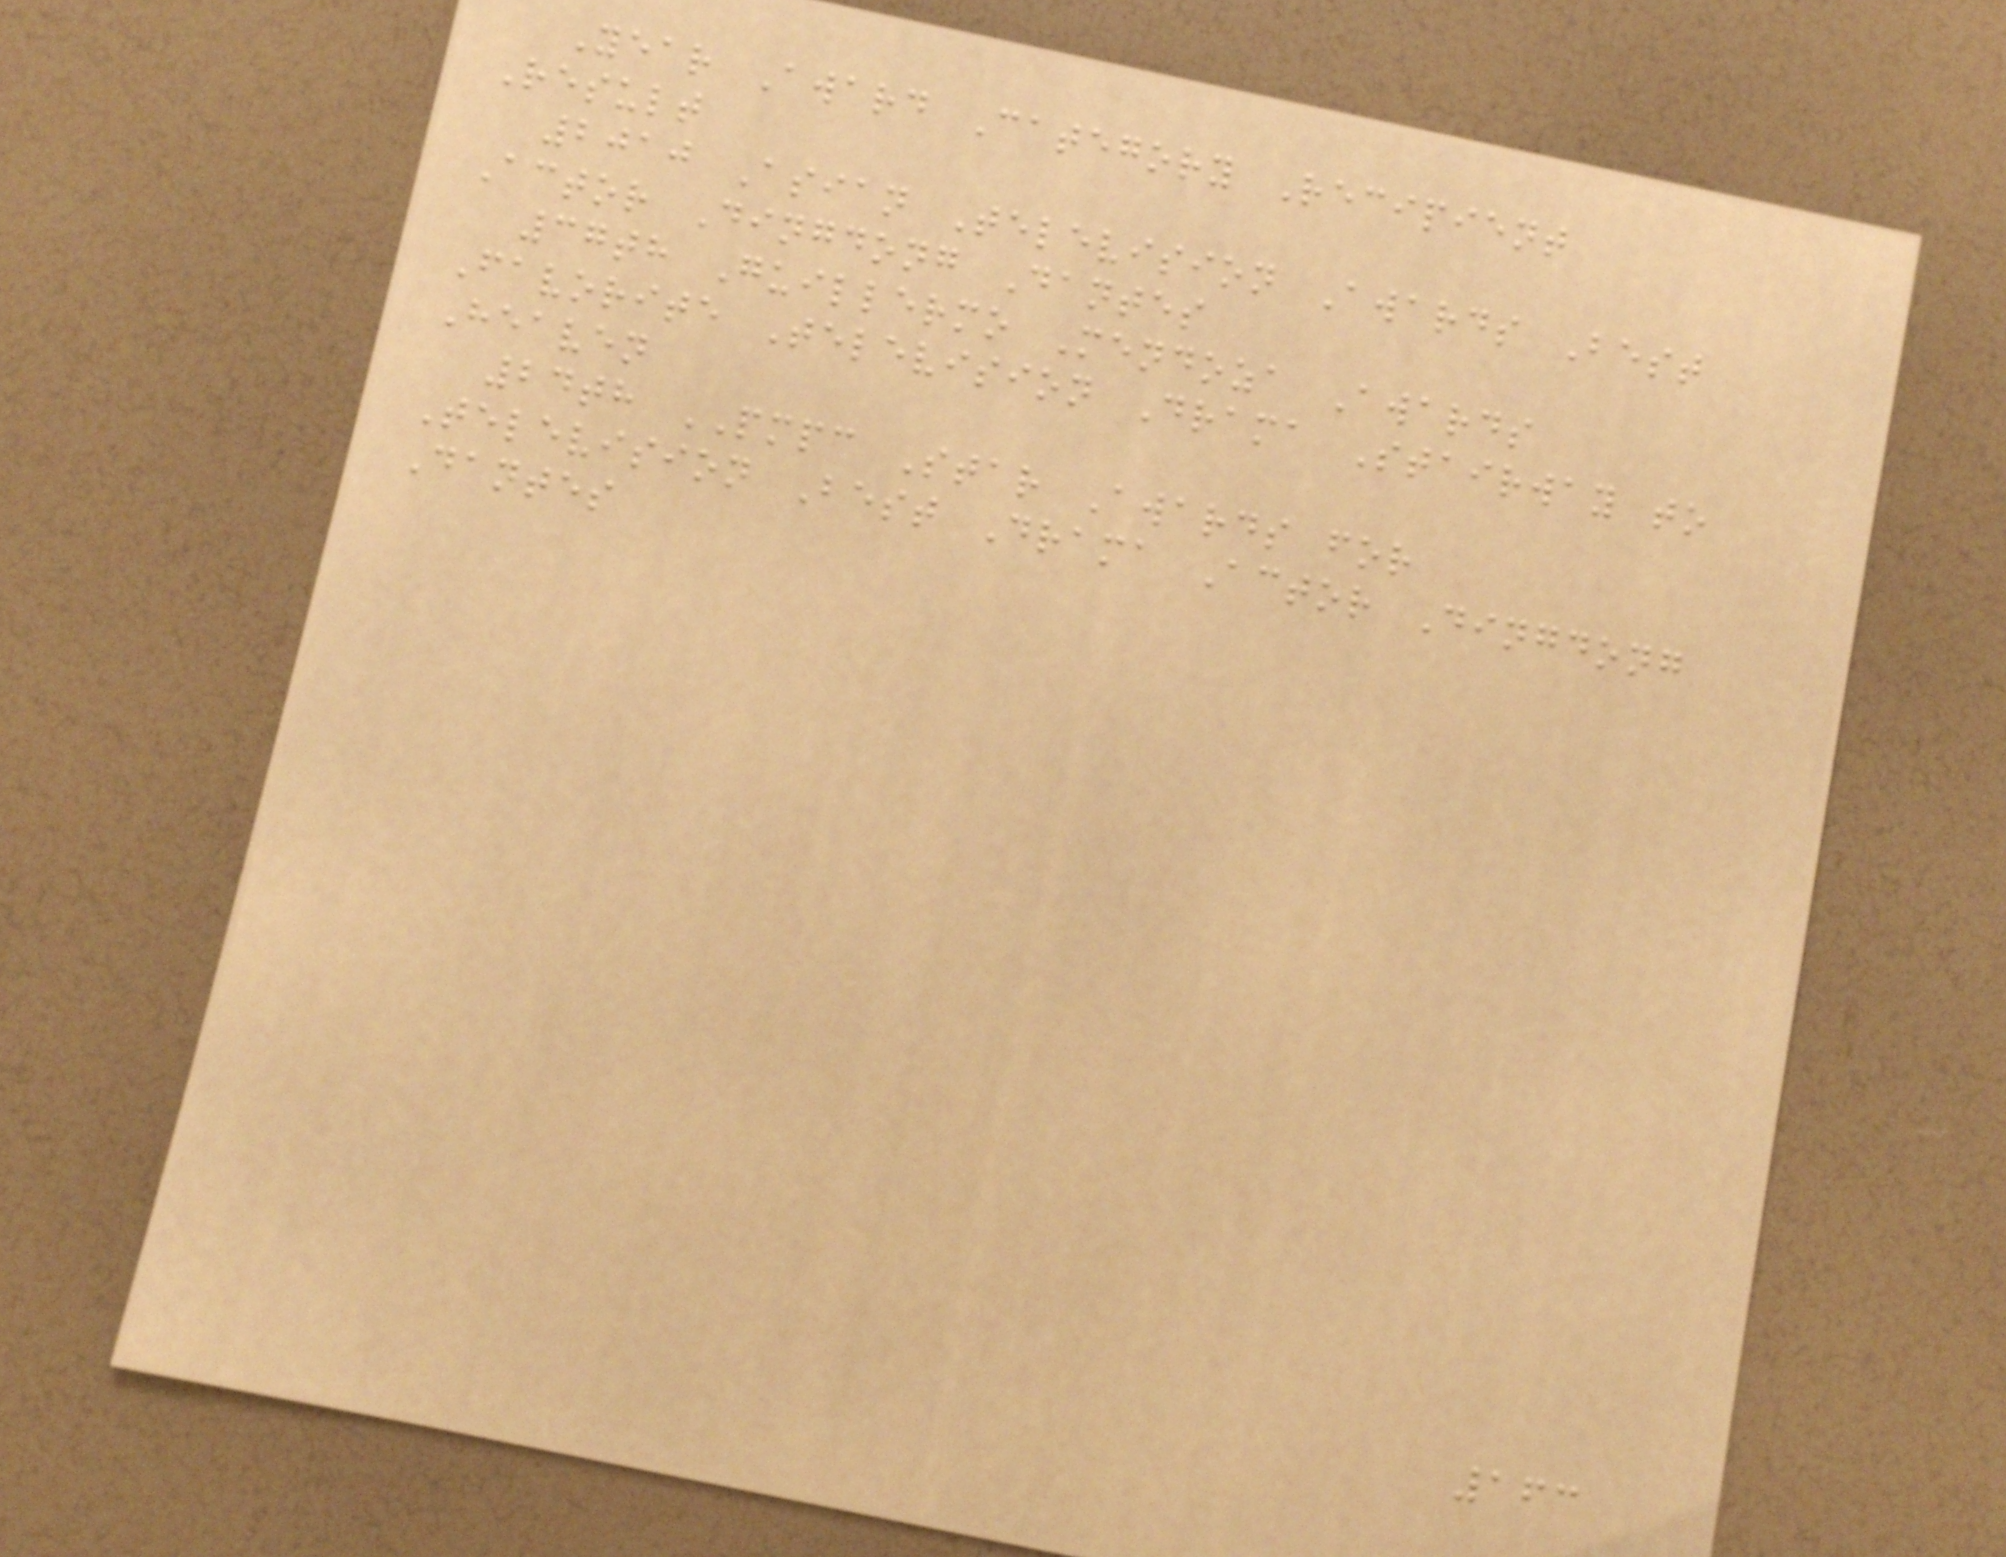Year Award Category Recipient
Result
2010 Asian Television Awards Best
Actor Dingdong Dantes
37th Guillermo Mendoza Awards
Favorite Television Drama Stairway to
Heaven
24th PMPC Star Awards for
Television Best Drama Actor Dingdong
Dantes
163
